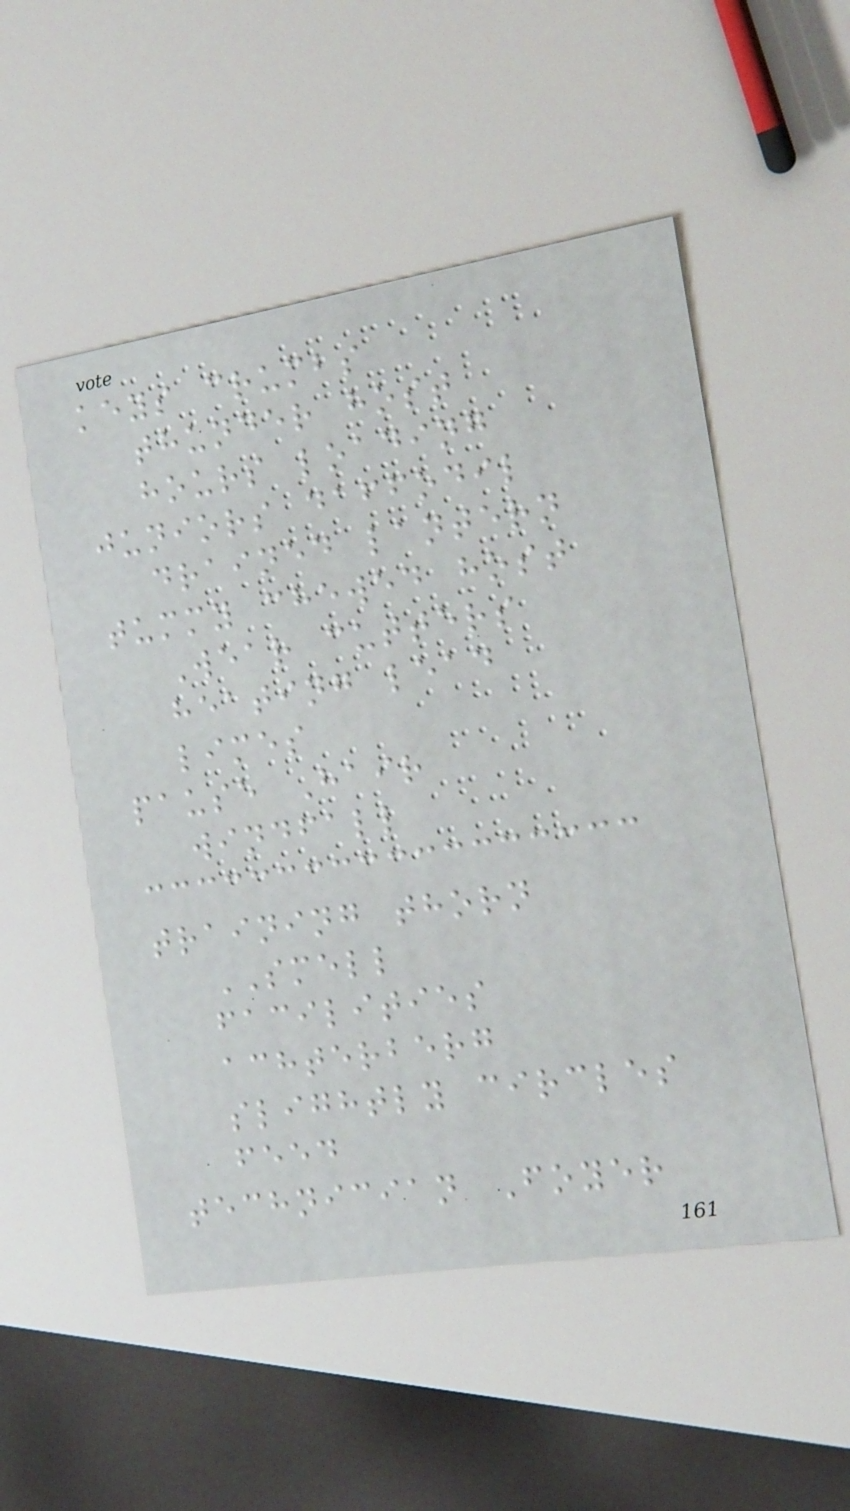keys crumbs
thunder host
hours loading
juniors daffodil
drained lantern
tummy chewed host
Wear cutters
heating lead
limes
pause Hair
windfall
training thorn
SMELL
facilities
achterberg
slightly circles
feed
technician Foyer
